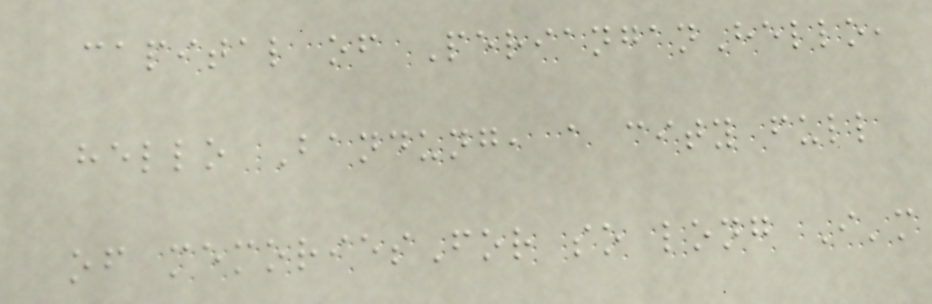capital of PerianganHello,
hello Bandung, a city full
of memoriesFor so long I'm
